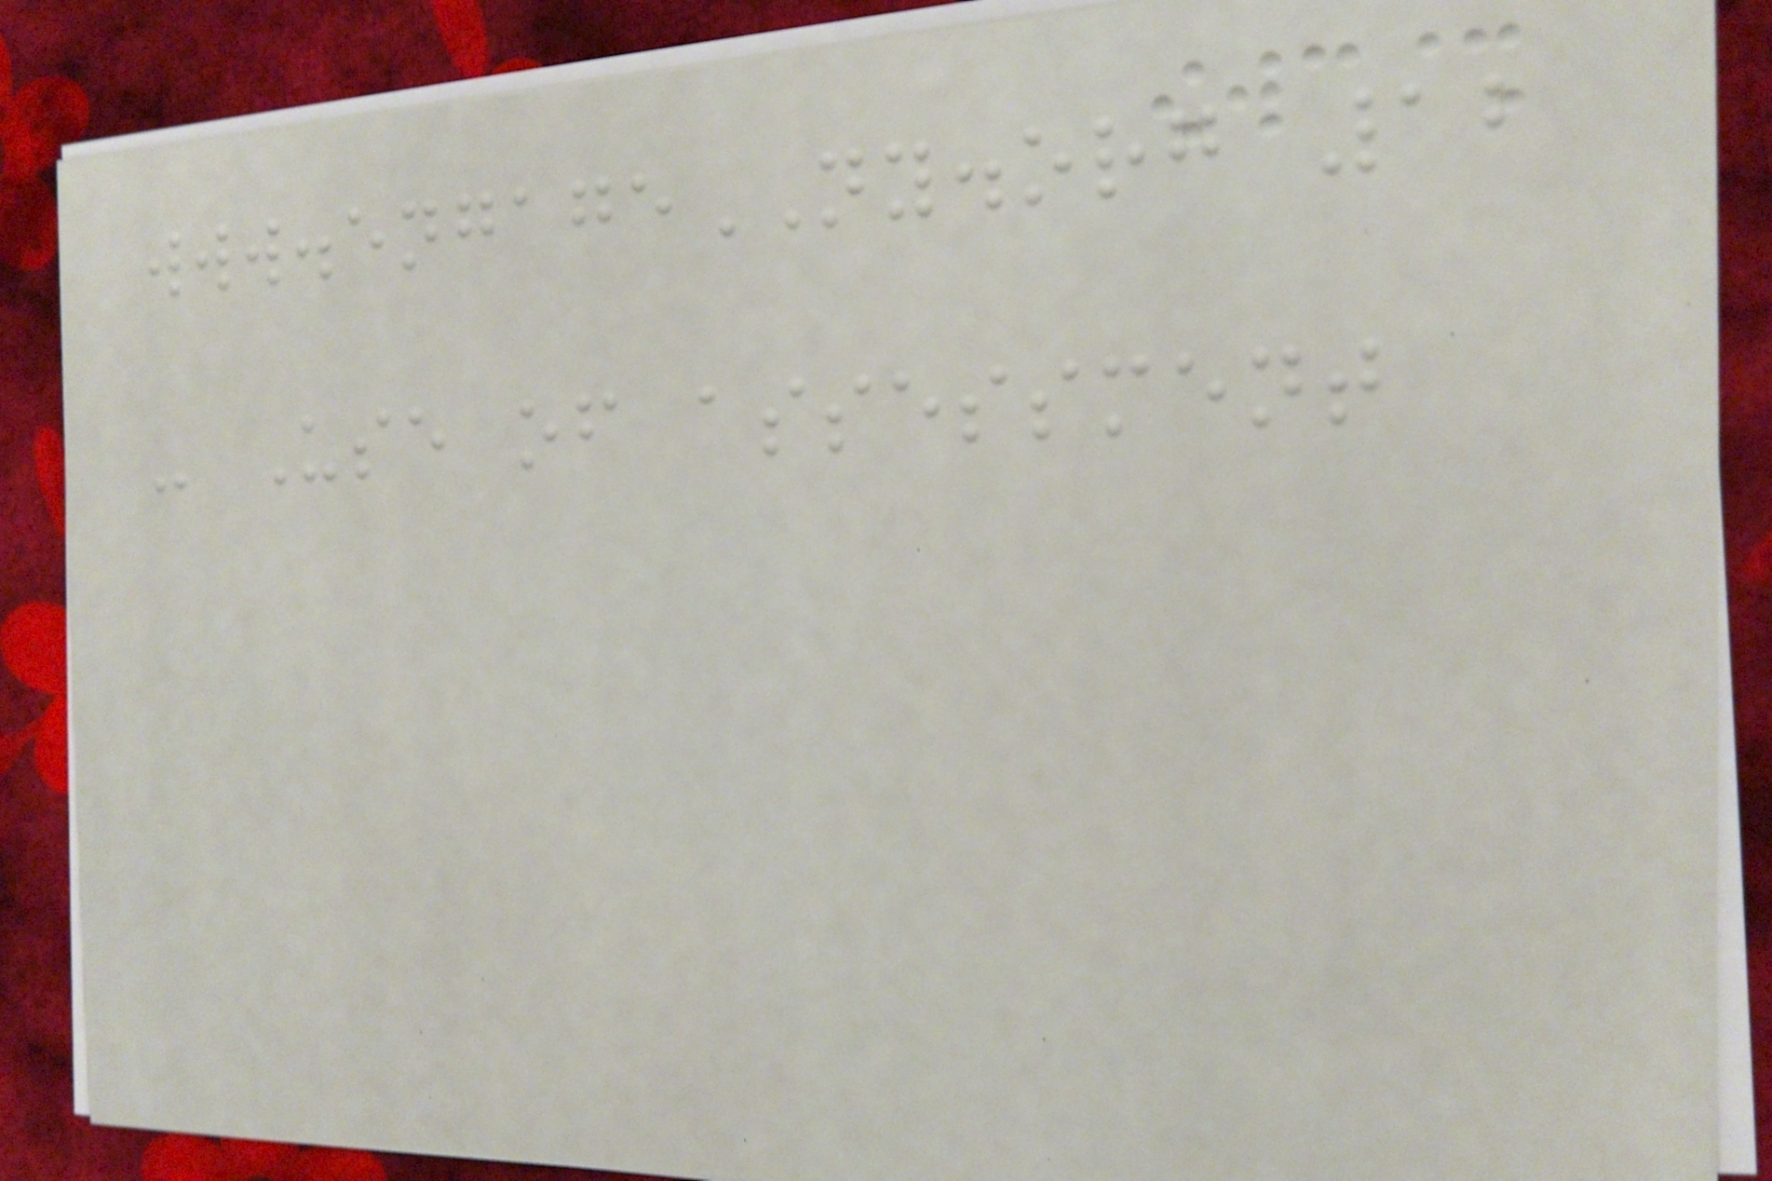www.engageNY.org 12
- Use of assessment
